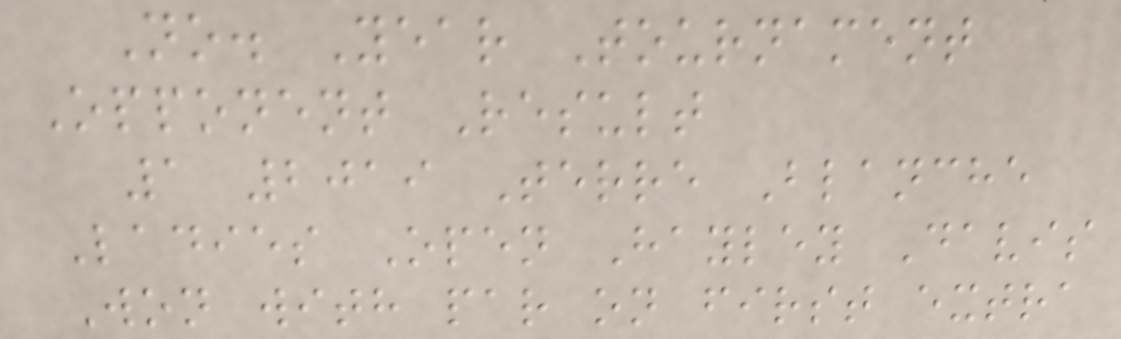No. Year Tournament
Opponent Result
1 2019 Terre Blanche
Ladies Open Hayley Davis
Won with par on first extra
